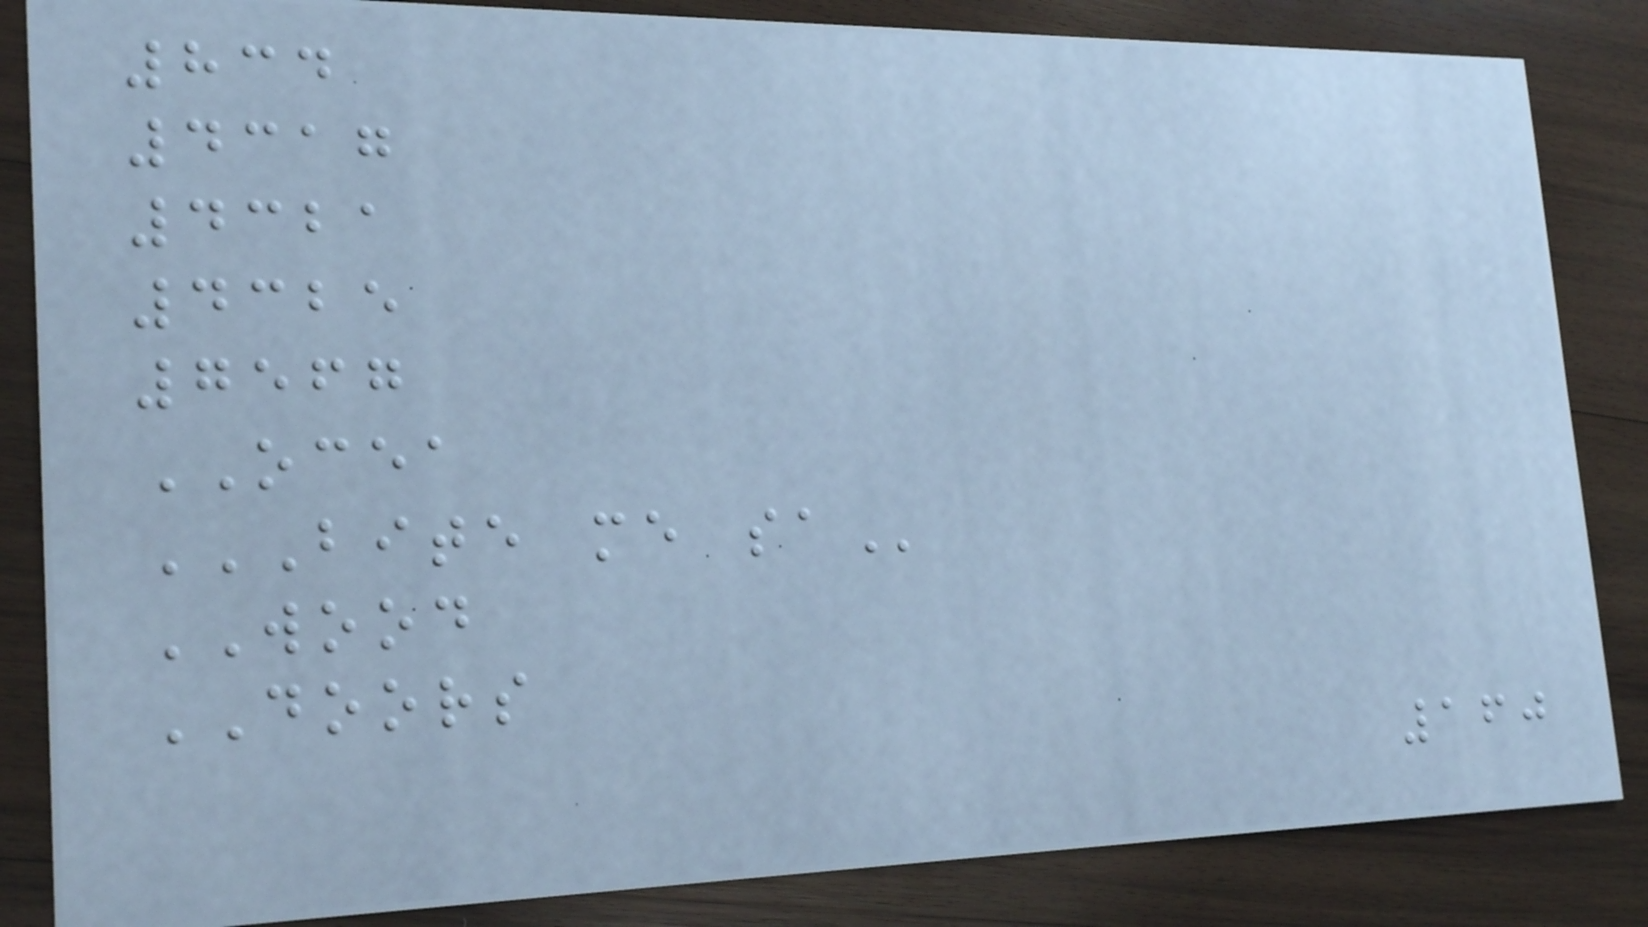834
4317
4321
4325
7567
OCEA
BITE ME SA
WOOD
DOORS
160
